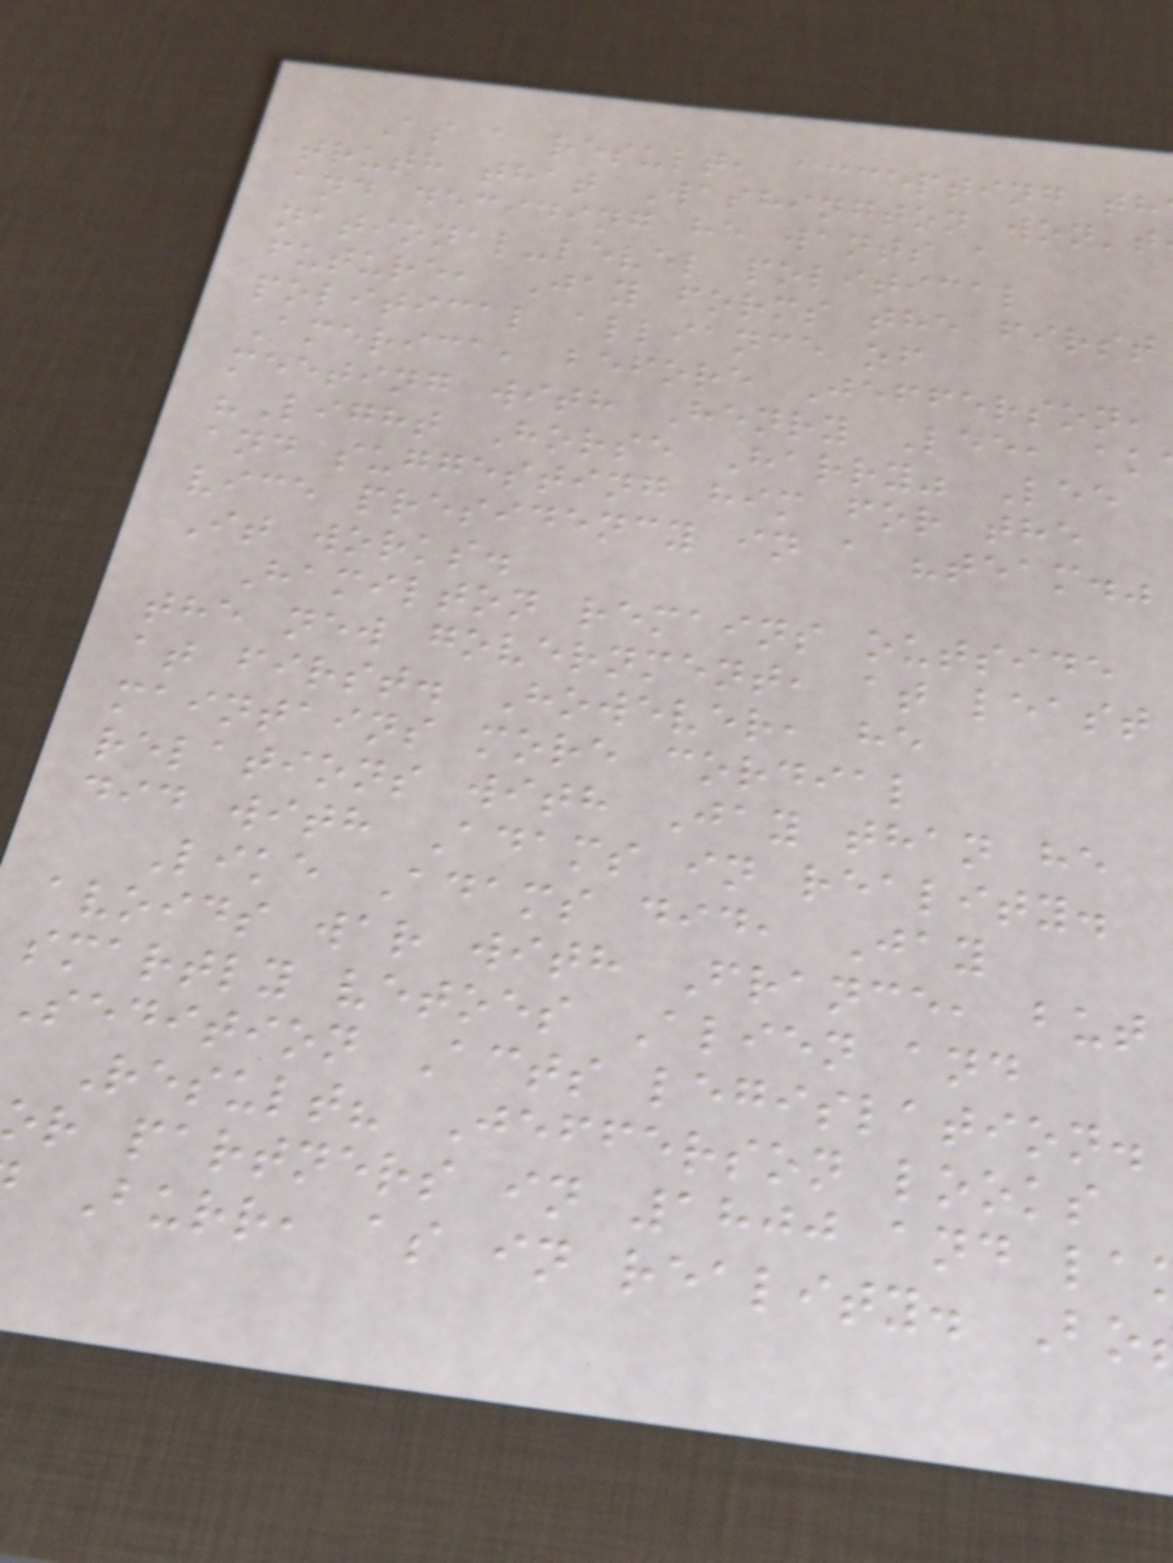As a result, accepting th
truth that Washington won't
and deciding he wants a
national-level political
future, Jay forms the first
political alliance of
America, before Jefferson,
meeting with Henry Lee, ak
"Light Horse Harry" Lee
and suggesting him for the
vice presidency in a "team."
It works.
Hamilton remains outside
the new government, at least
at first. However, he
maintains more cordial
relations with Jay than he
did with Adams in reality.
Like Adams did, Jay
avoids war with France, but
smartly vetoes Alien and
Sedition Acts legislation.
Result? Jefferson looks
or partners in 1800 and la
Burr, as in reality. Bo
